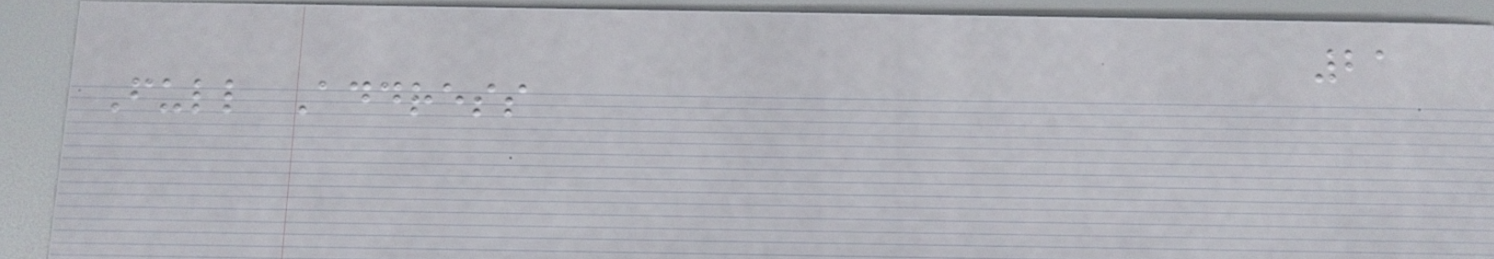21
Full Address
